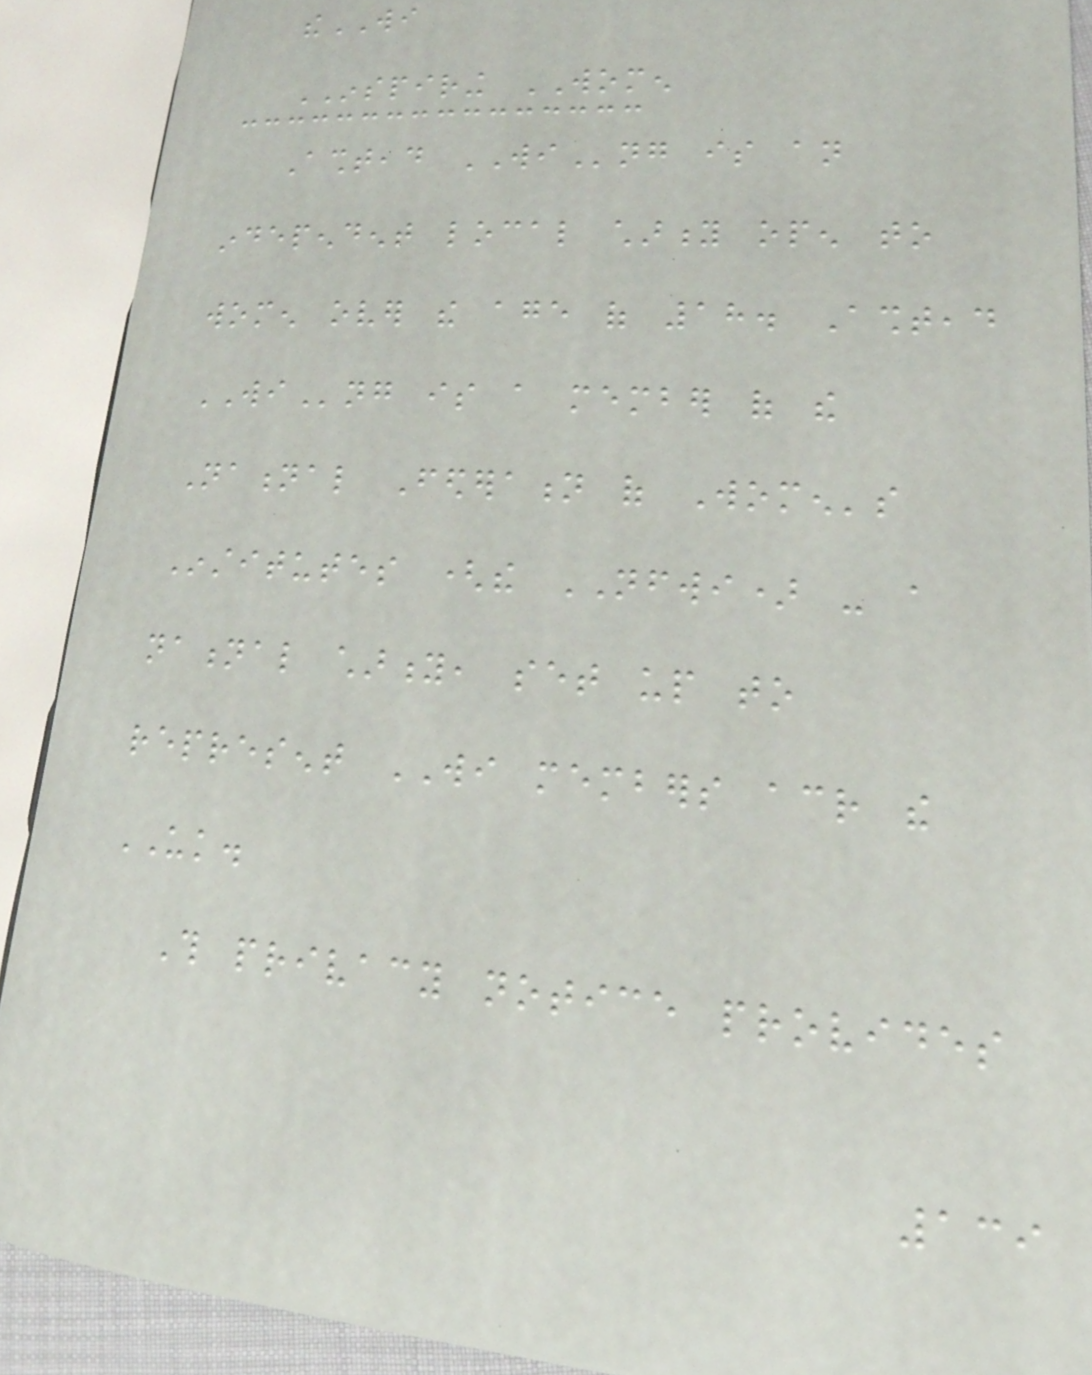theWI
INSPIRING WOMEN
Ashtead WIng is an
independent local charity open to
women over the age of 18. Ashtead
WIng is a member of the
National Federation of Women's
Institutes (the NFWI) - a
national charity, set up to
represent WI members across the
UK.
This privacy notice provides
139
